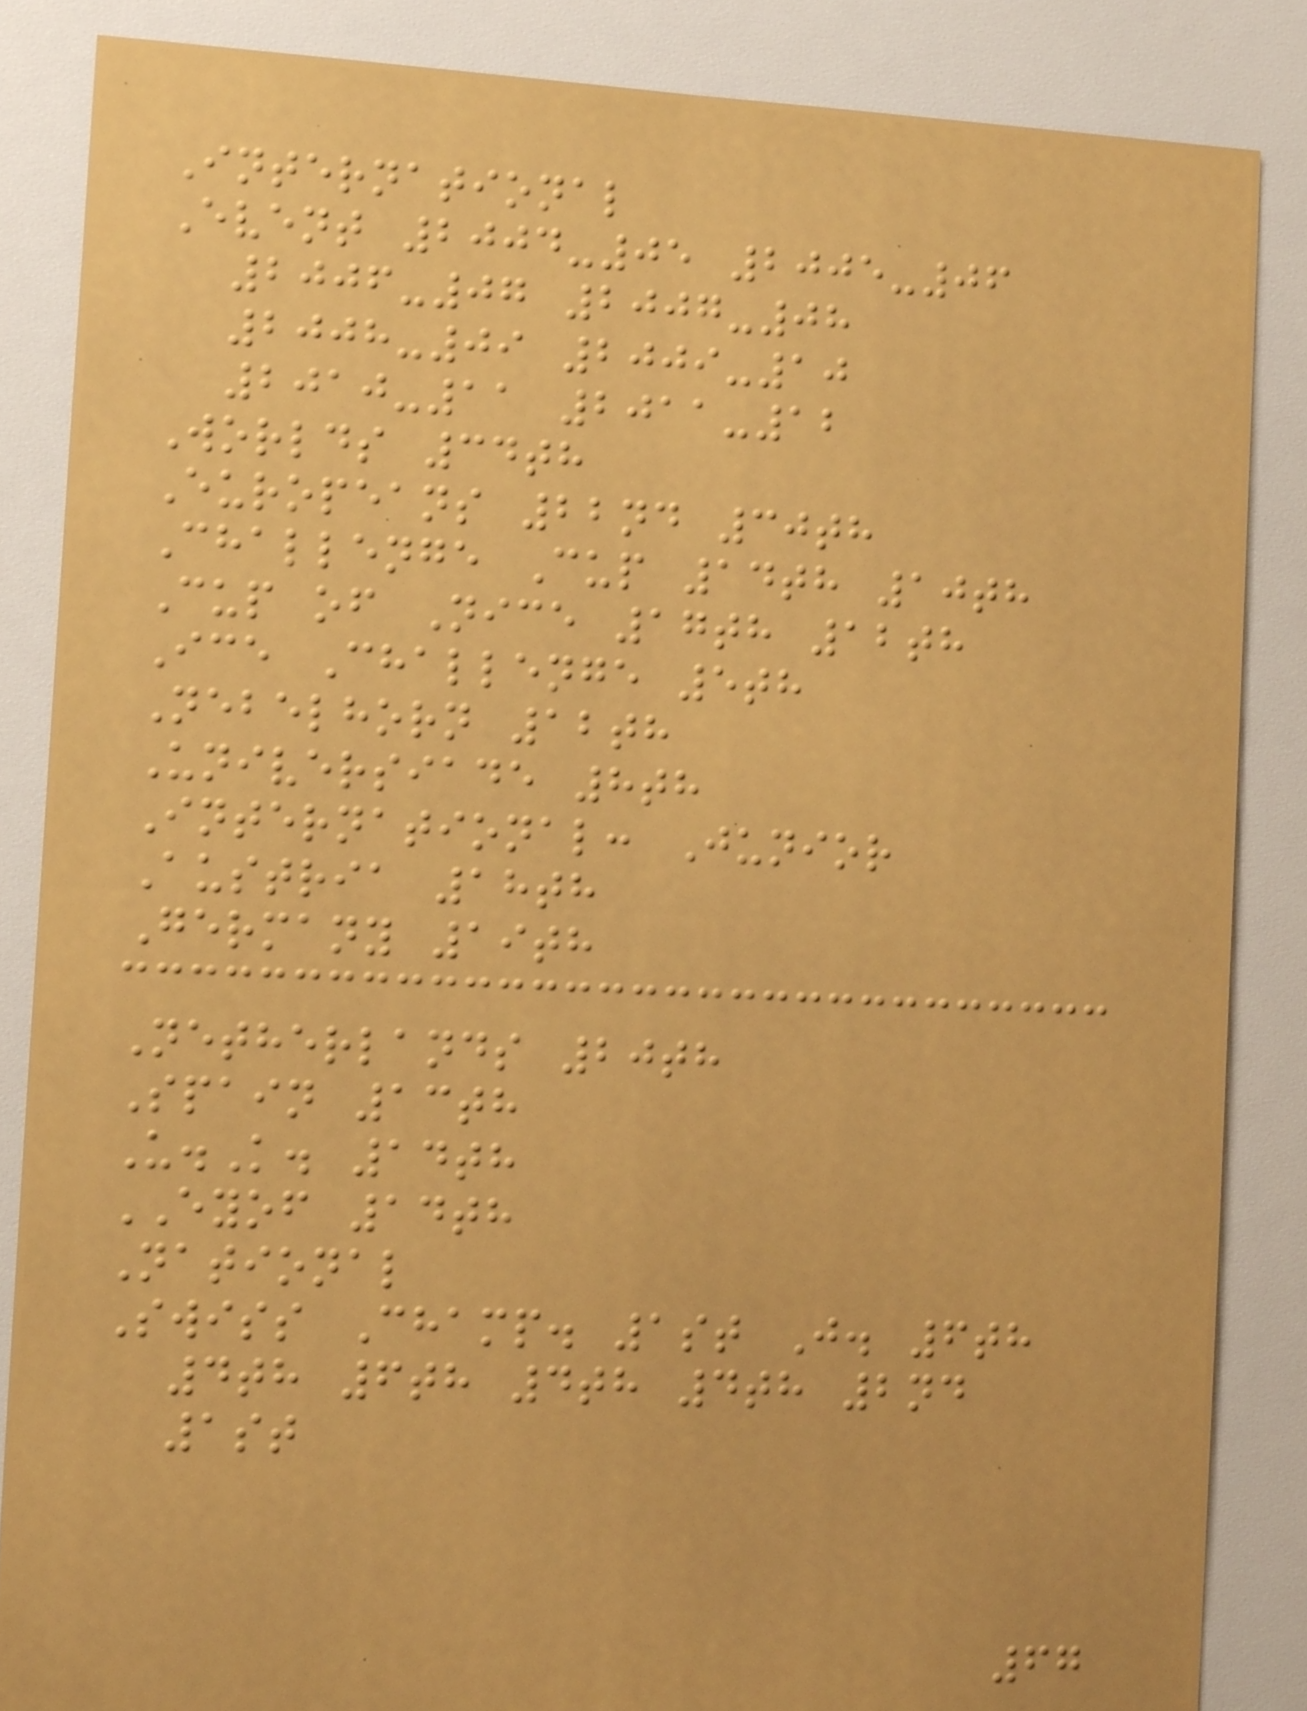International
Event 2004-05 2005-06
2006-07 2007-08
2008-09 2009-10
2010-11 2011-12
Worlds 34th
Europeans 22nd 30th
Challenge Cup 14th 10th
Cup of Nice 17th 12th
Ice Challenge 5th
Nebelhorn 12th
Universiade 8th
International: Junior
Austria 18th
Germany 19th
Netherlands 20th
Spain 13th
U.K. 14th
EYOF 14th
National
Swiss Champ. 1st J. 6th
4th 6th 4th 4th 2nd
1st
67
